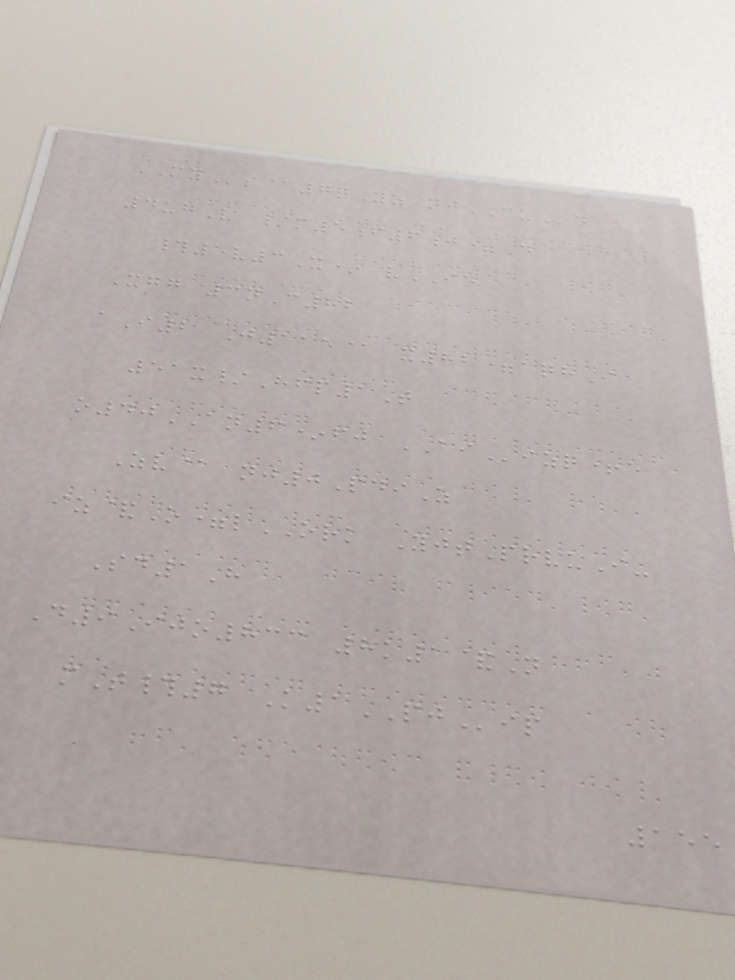MYs@7qYz njCUd
4ugV /m5f6j=D
#5v3X* vIE
Xgg 3nC82
aI2 J115@ x82=aqhI
51x/Hfp1T
o40AN6*fj AIizq+e
Zv@ nj0PdiZ
iz&O=lORK YjtPrvuI-
Sd1H
D9Ijo833 8k1&N
mT#7 K1PJip
155
